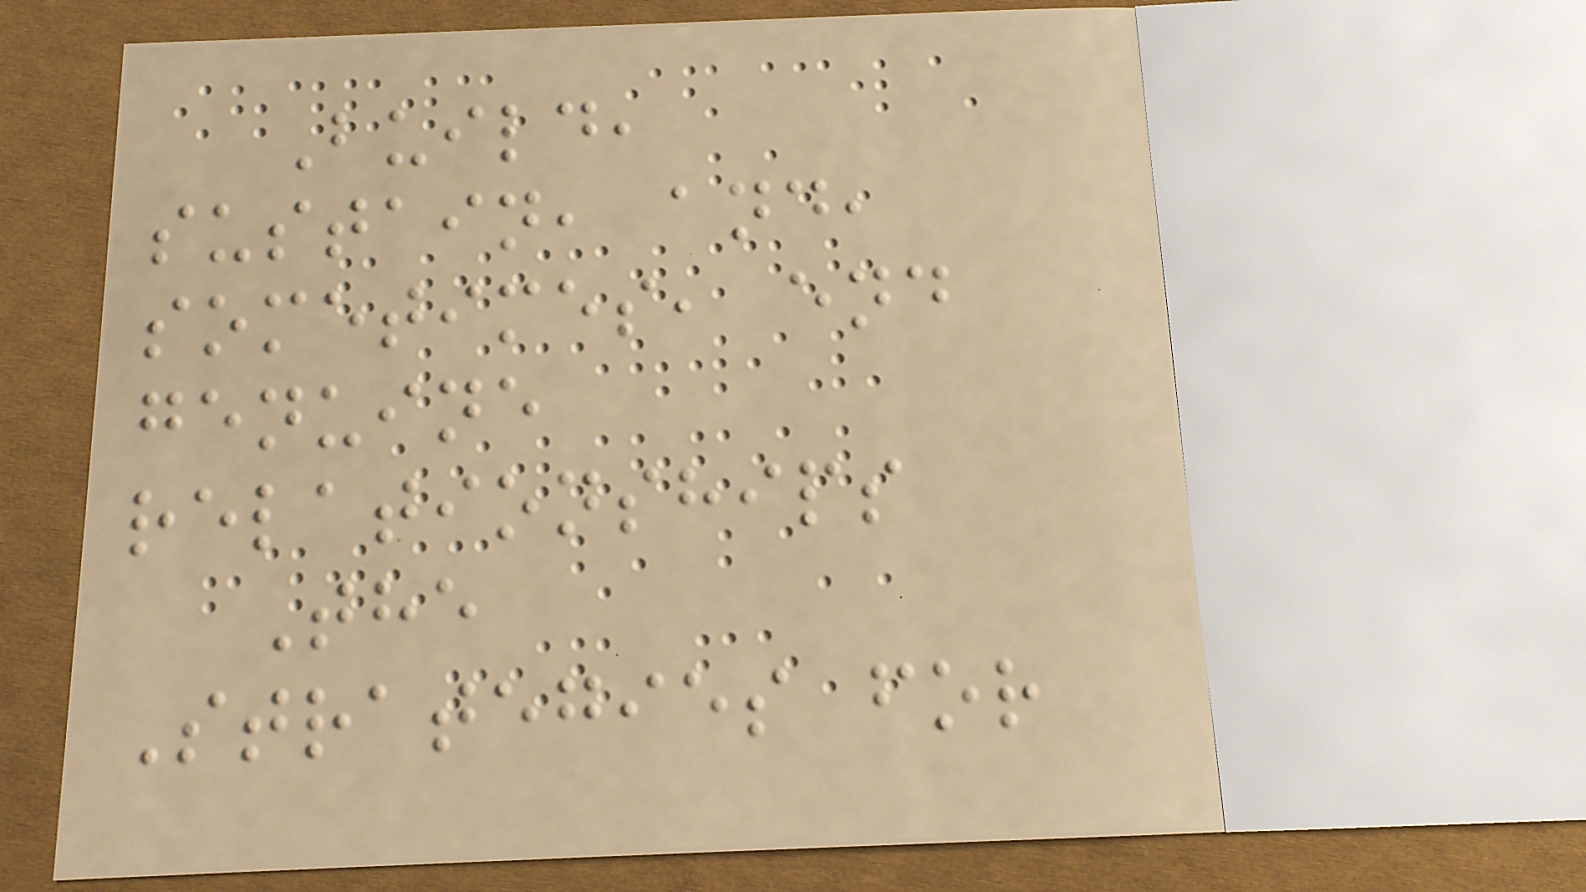Build,
sustain, and,
sometimes, end
genuine
relationships
The
Strategies for
